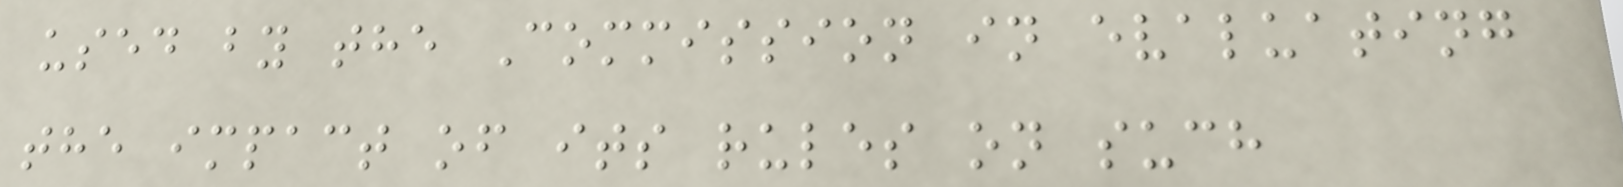used by the Commission in evaluating
the impact of its rules on such
